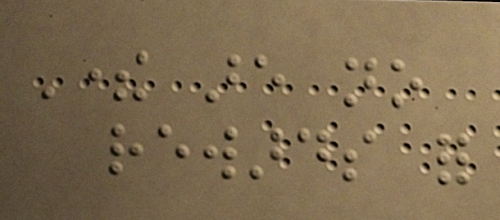There are no
rewards for
